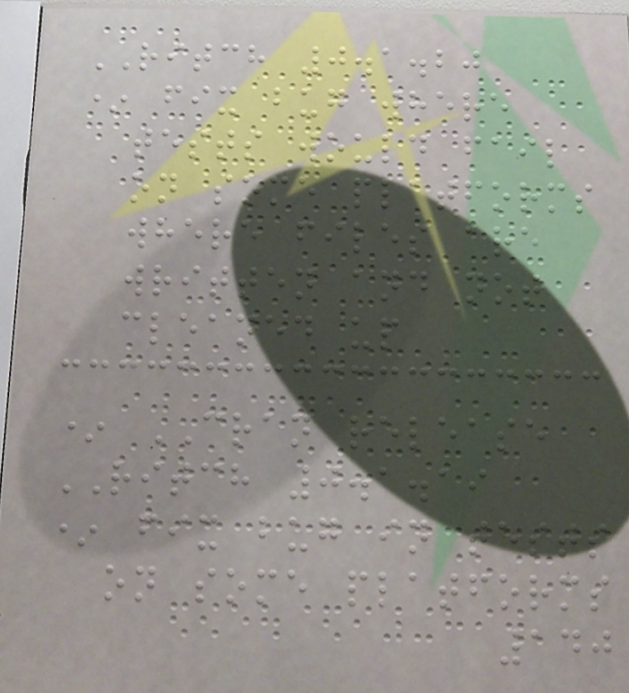RITCH 0.1.20
* fix bug where
tests would fail
on some platforms
where files are
written and not
cleaned up
* CRAN release
RITCH 0.1.19
* fix bug in tests
on some platforms
140
